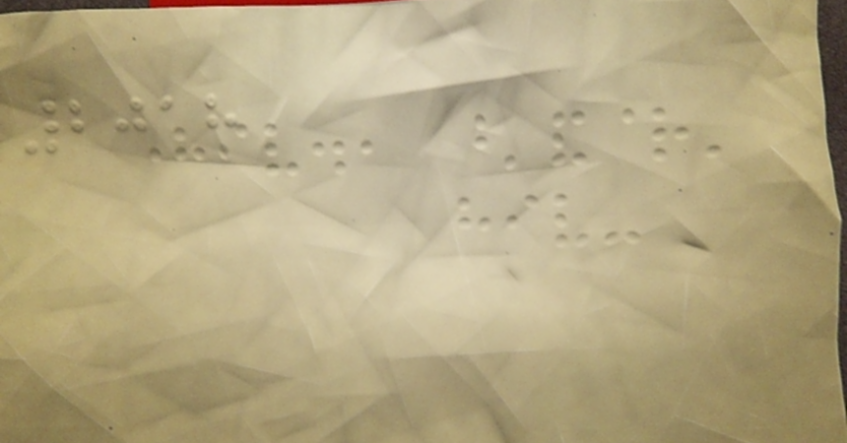2018
